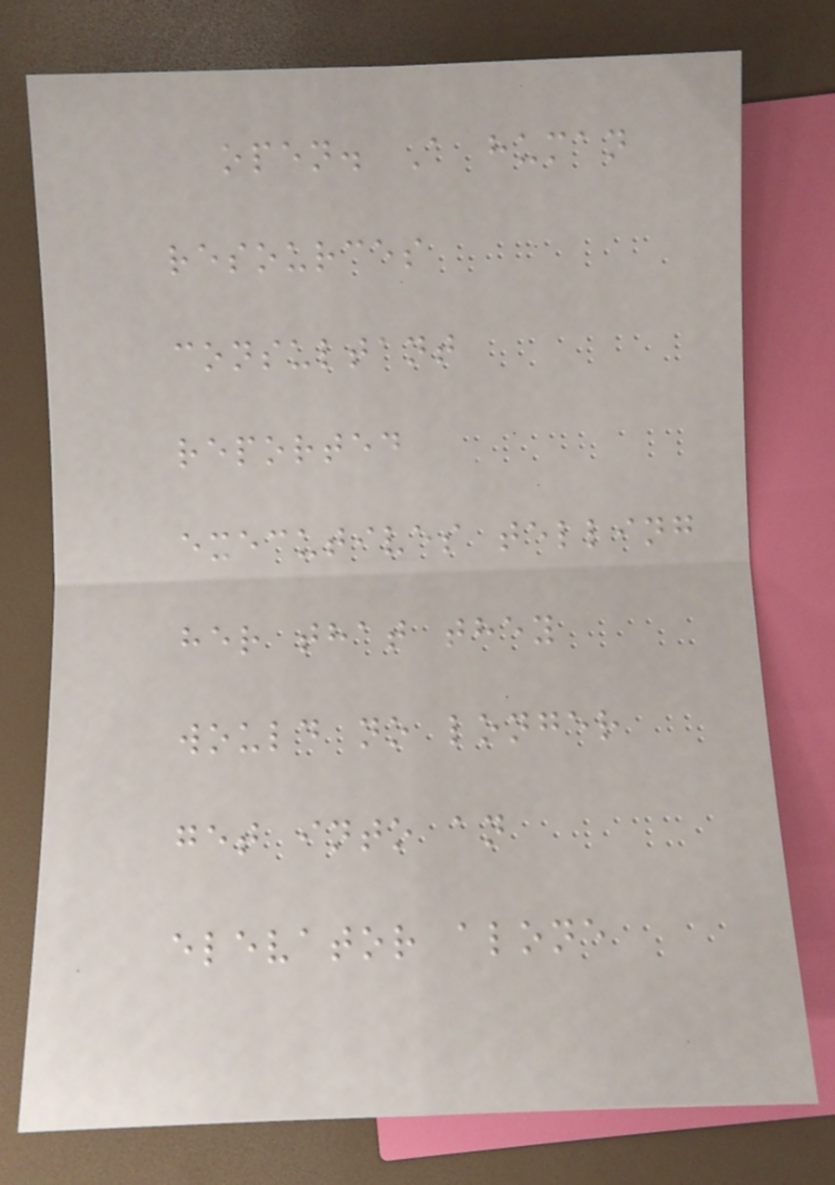open. A human
resources
consultant
reported
executives telling
her that they
would no longer
get into an
elevator alone
